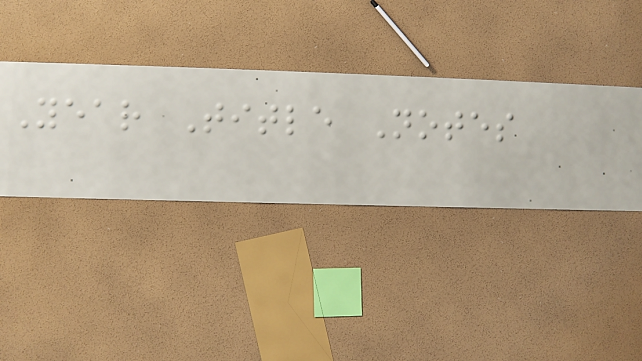Year Title Notes
